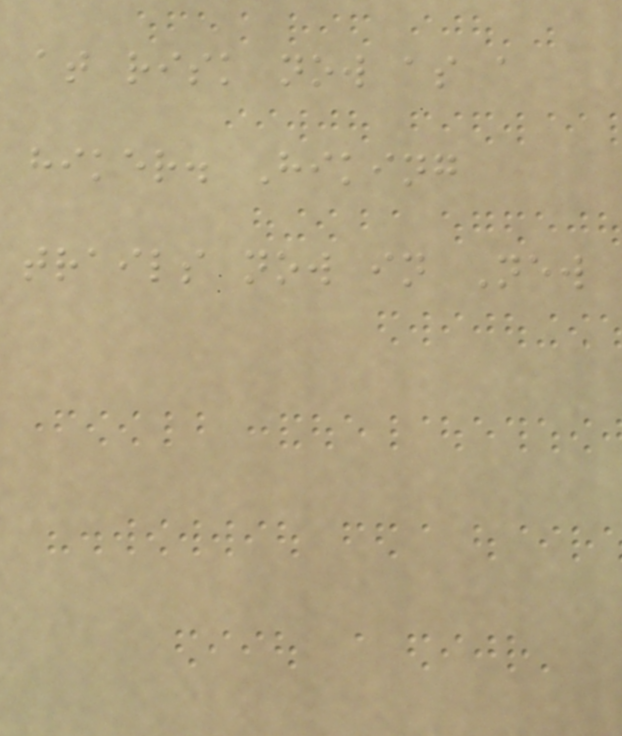at risk now as a
hiker. Hiking
trails now in New
